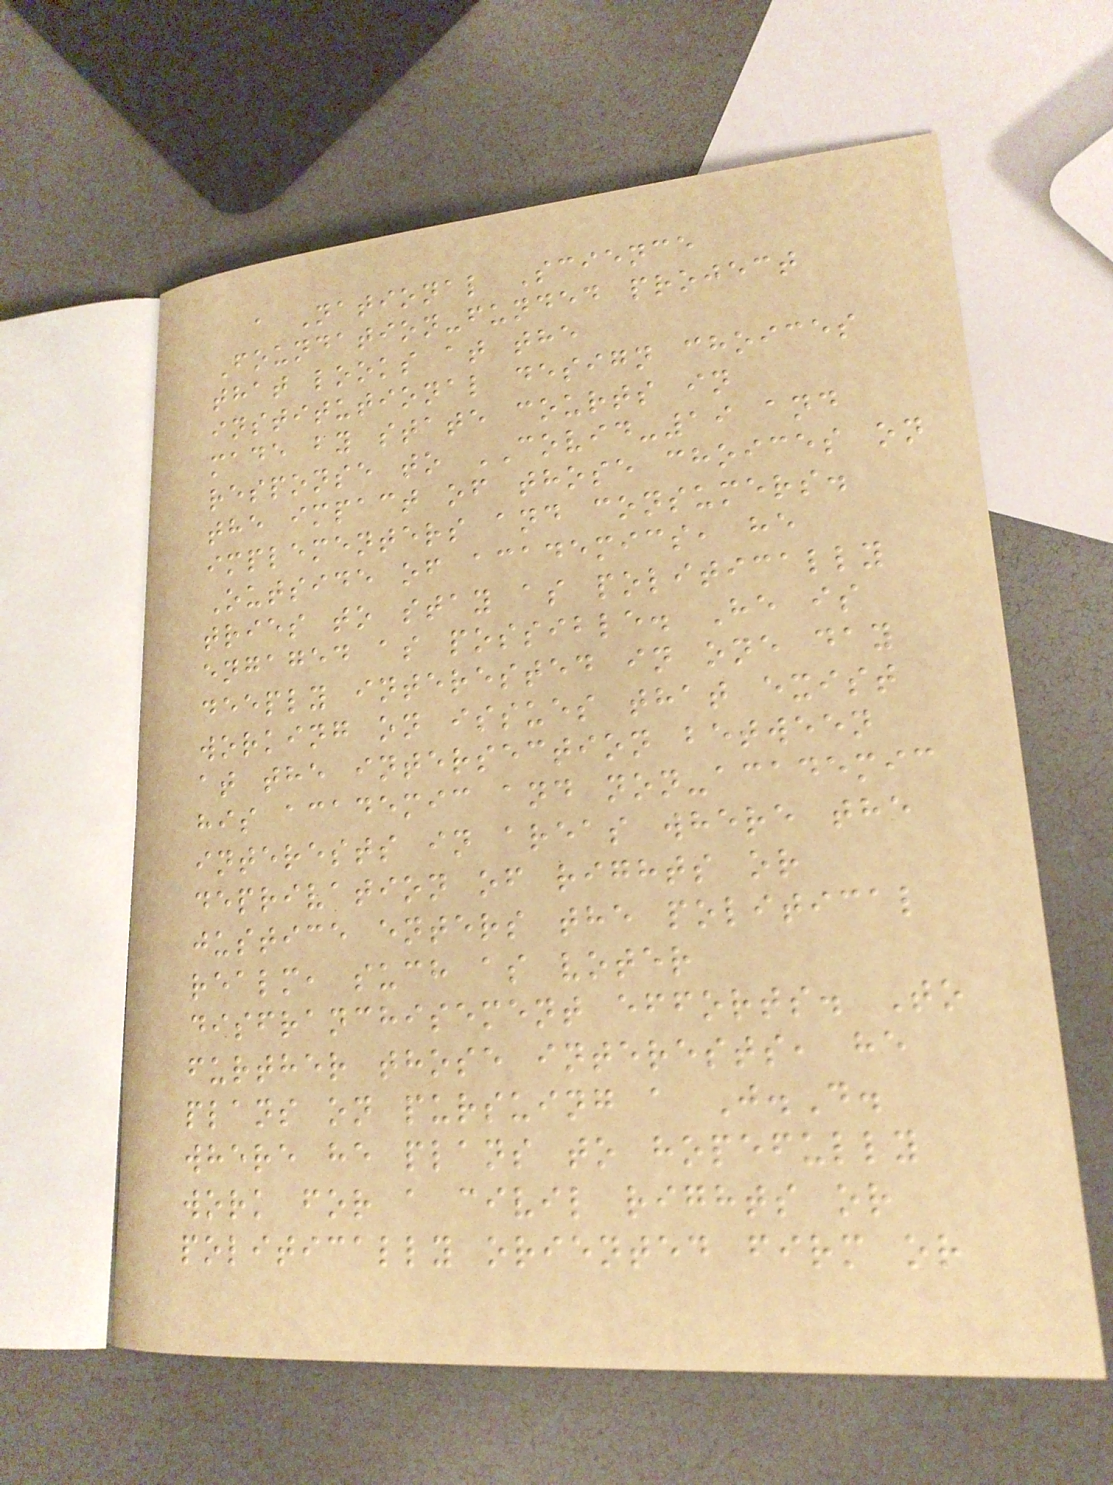a National Science
Foundation-funded project
that looks at the
institutional design choices
made by state courts in
response to COVID-19 and
the impact of those choices on
implementers and consumers.
Outside of academics, he
tries to stay as politically
engaged as possible. He is
deeply interested in one day
working on issues that exist
at the intersection between
his academic and non-academic
interests in areas where the
deprivation of rights or
justice enters the political
realm, such as voter
disfranchisement efforts. To
further those interests, he
plans on pursuing a J.D.
where he plans to hopefully
work for a civil rights or
politically oriented firm or
